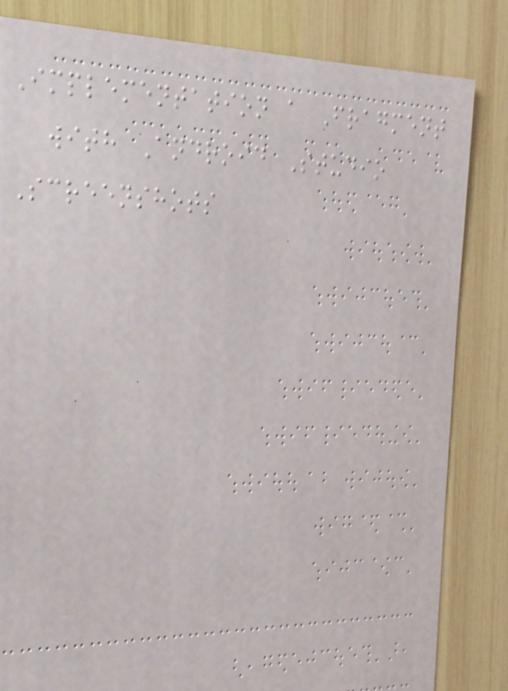Implementation a Fragment
with Android Studio
Screenshots
